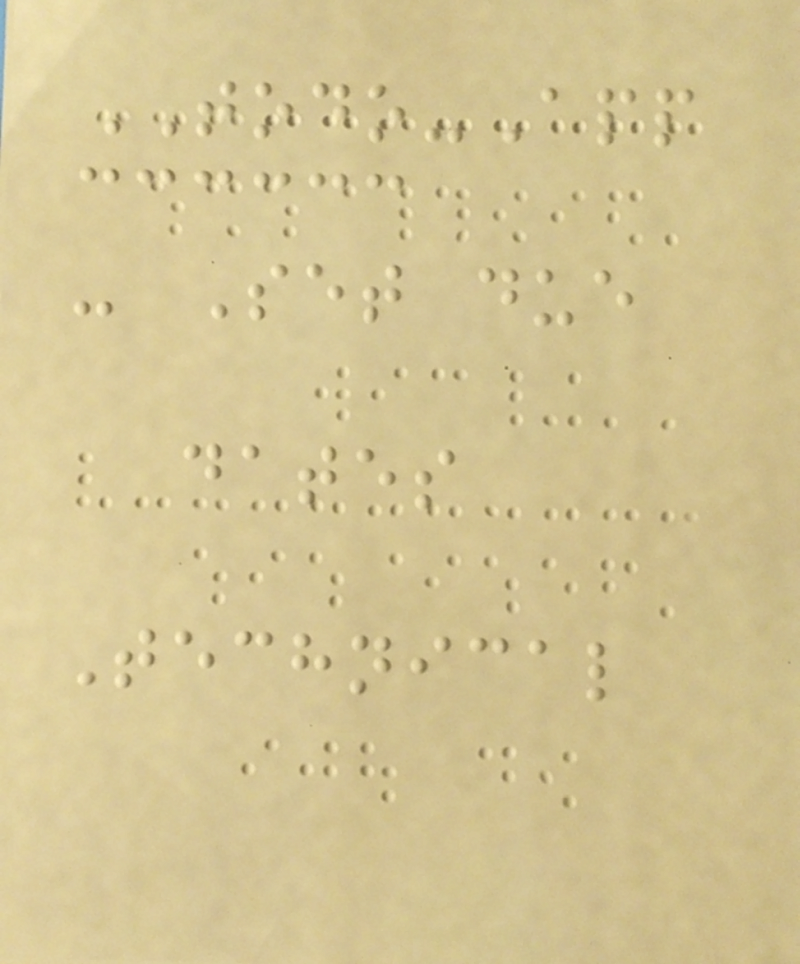TODO-App
- Set due
dates
Technical
